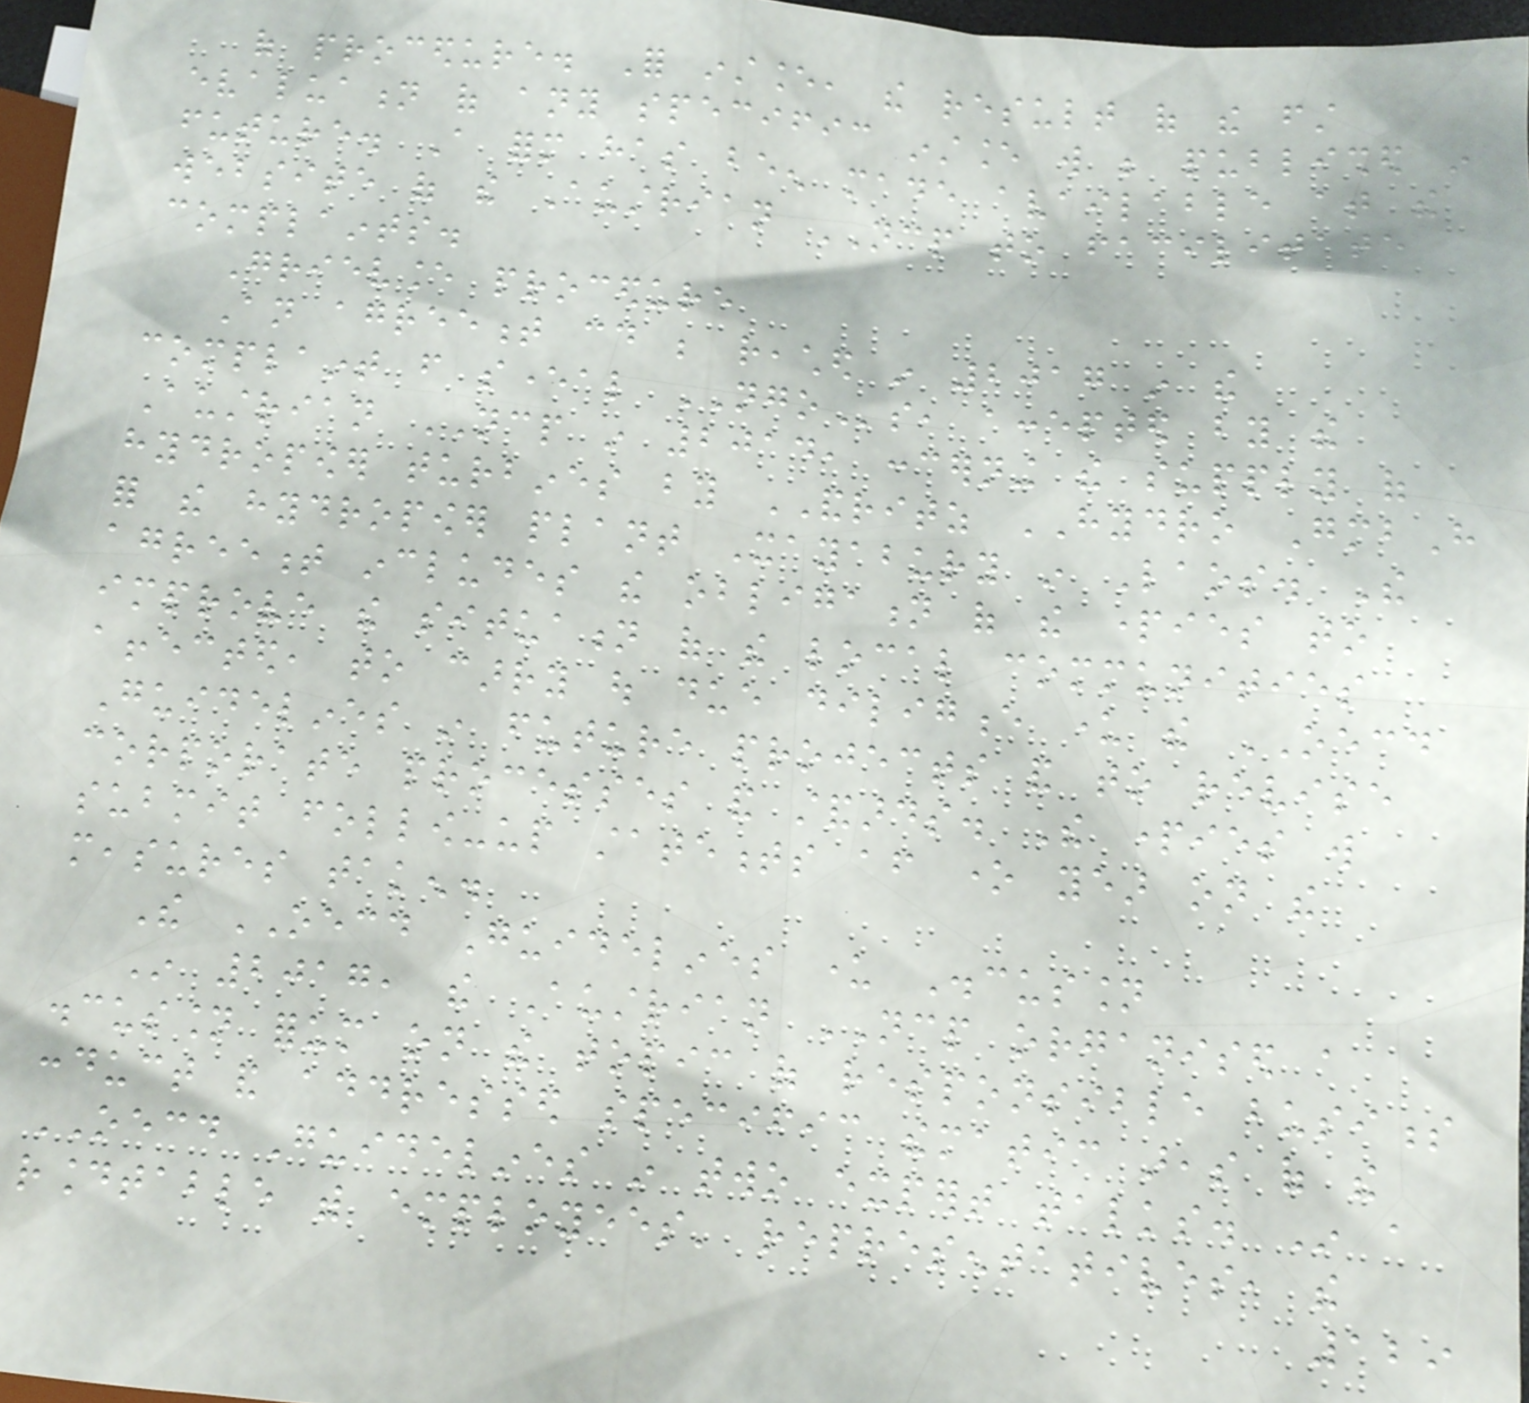of procedure. For instance, the result of the first
evaluation of any specific instance will be published in
future. A form has been made available at the
website of the Austrian NCP to facilitate
complaints.
Grievance procedure
An agreement could be reached in 2017 in the
complaint from several NGOs, accepted by the
Austrian NCP in 2014, concerning the supply of
hydropower turbines by ANDRITZ HYDRO GmbH
for the hydropower plant Xayabury in Laos. The
agreement includes the obligation of the parties to
improve the situation of the local communities
affected, to carry out due diligence under the OECD
Guidelines in future projects and to revise
corporate processes and standards. The parties will
submit follow-up statements after one year on the
measures taken.
The OECD Guidelines under Discussion
In 2017, the Austrian NCP organised a
discussion forum on the topic of responsible business
conduct and addressed specific thematic areas of the
OECD Guidelines in two expert talks. In a
roundtable with employees' representatives, the
129
